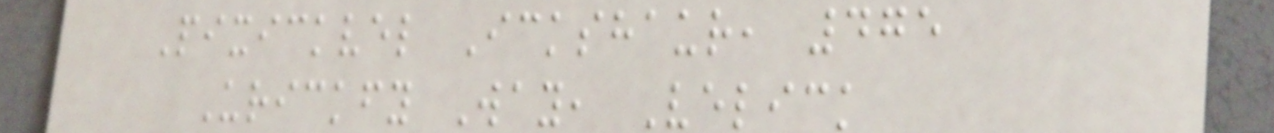Pixickvel Ickshaur, 475
Urickfy Way, Velick
